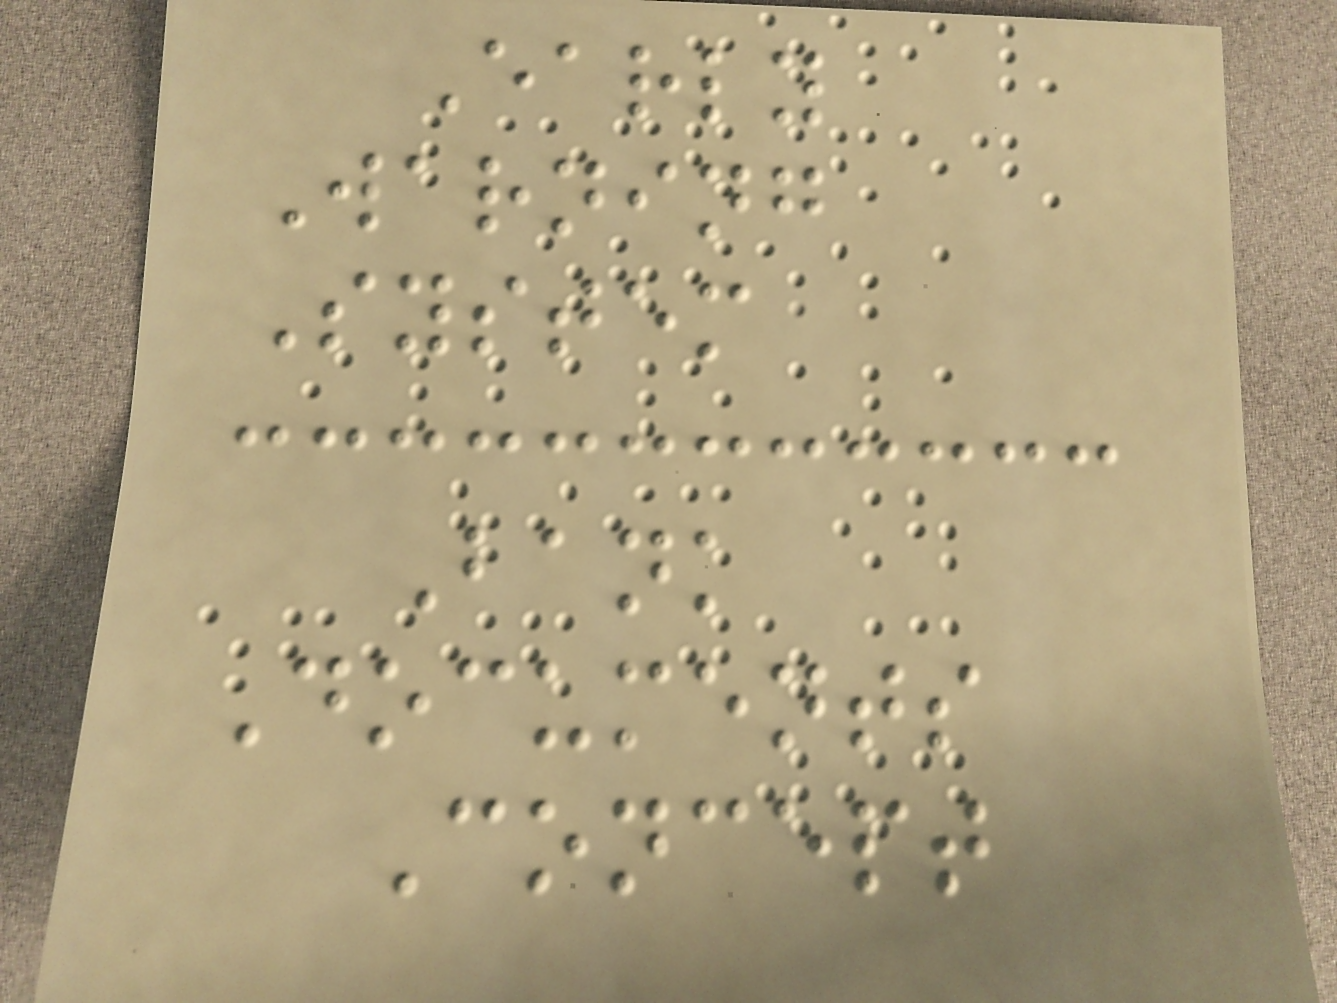Early
Warning
System
Bank
Documents
Concept
